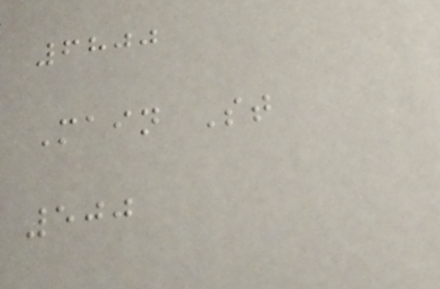6800
Main St
500
